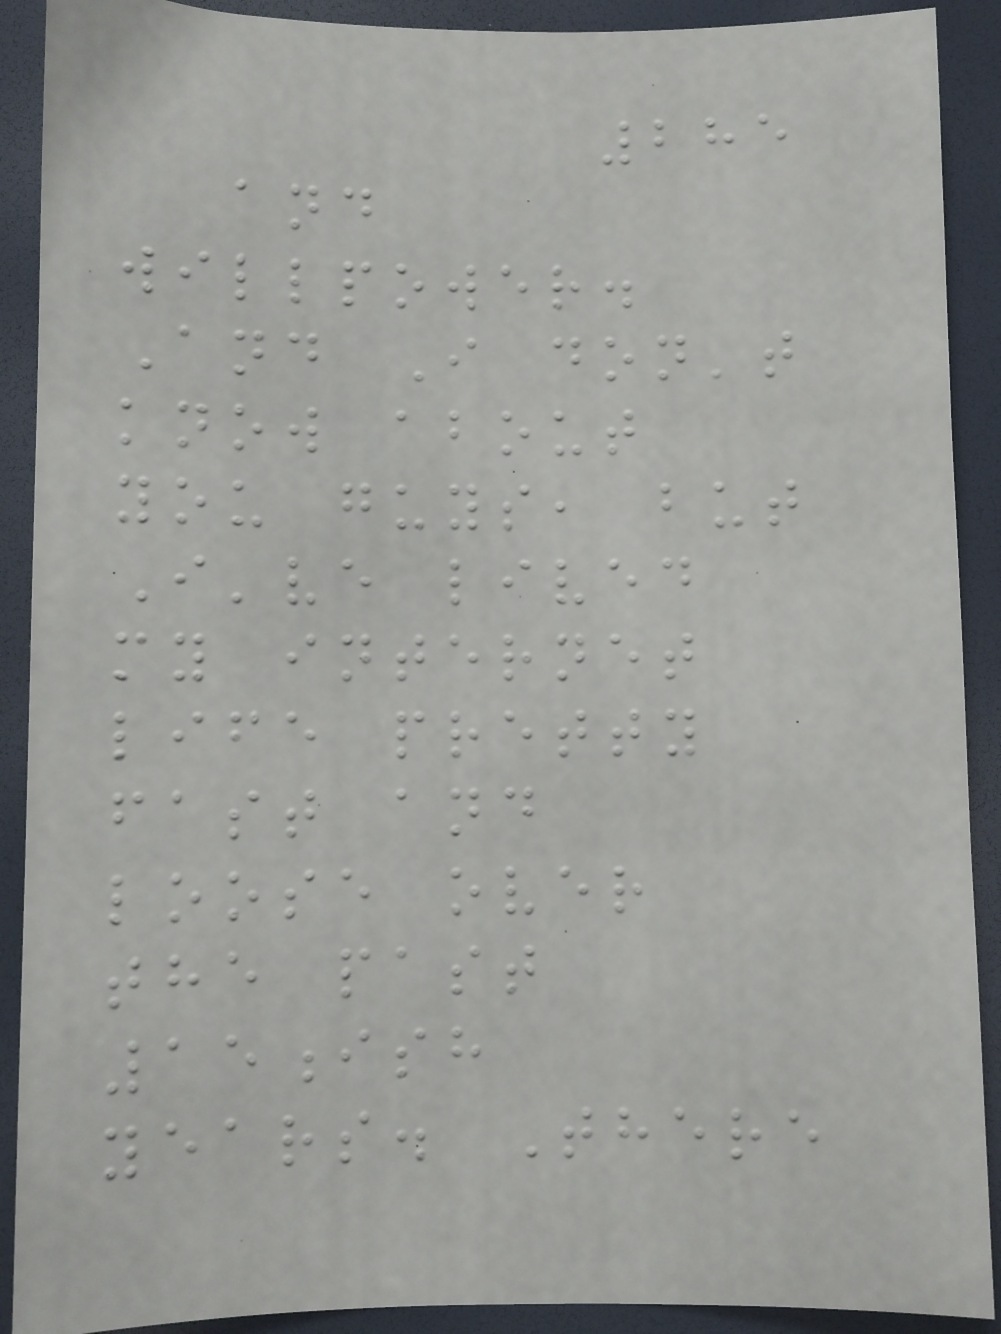285
and
willpower.
And I don't
know about
you guys, but
I've lived
my internet
life pretty
fast and
loose over
the past
15ish
years. There
